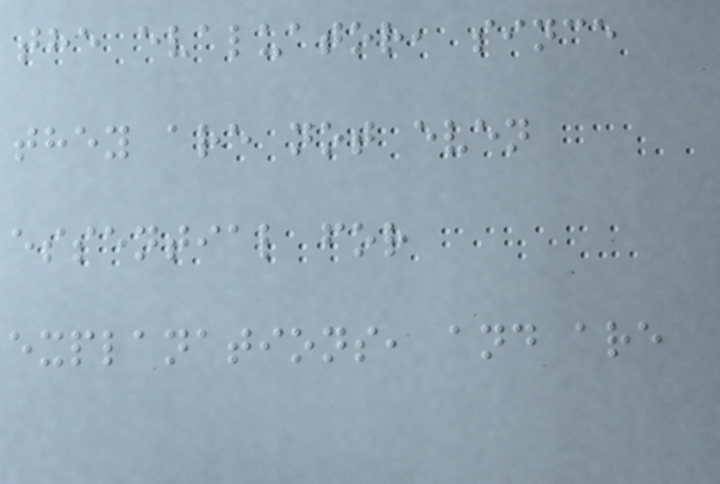the evaluator, since
they are not even
essential for
explanations, and are
